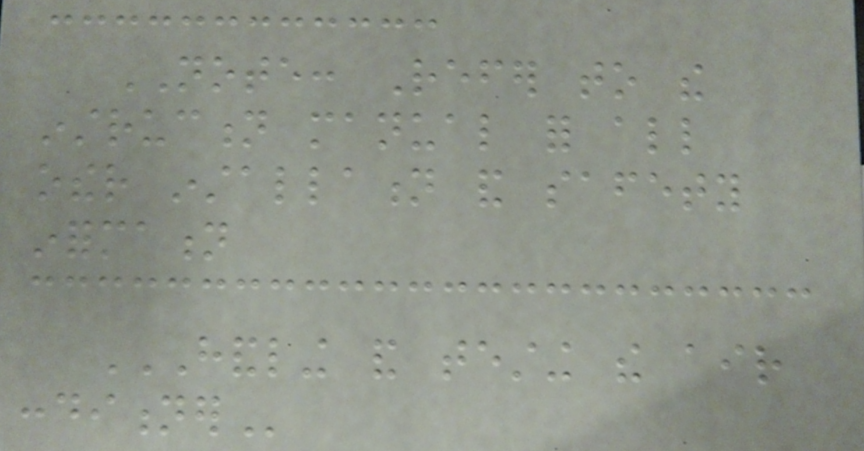NOTE: Refer to the
instruction manual for all
other installation and safety
information
HANDLING AND TESTING THE AIR
CONDITIONER
